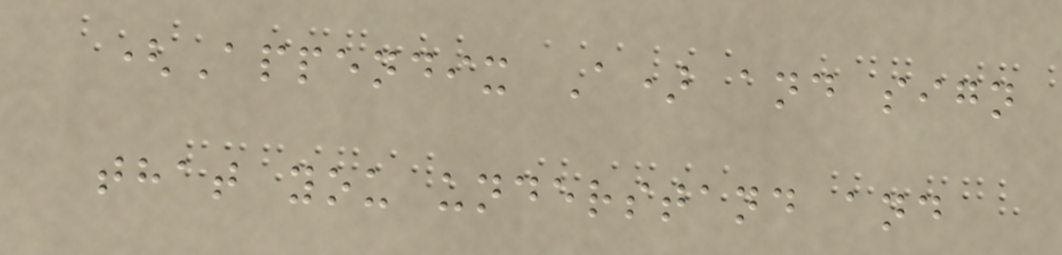(Appendix A) and sign
that you understand and
